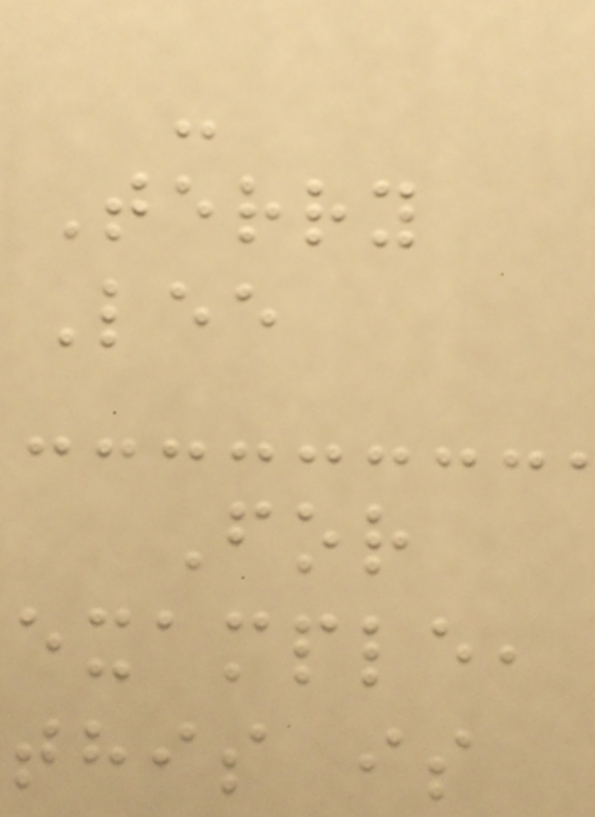-
Terry
Lee
For
example,
this is
